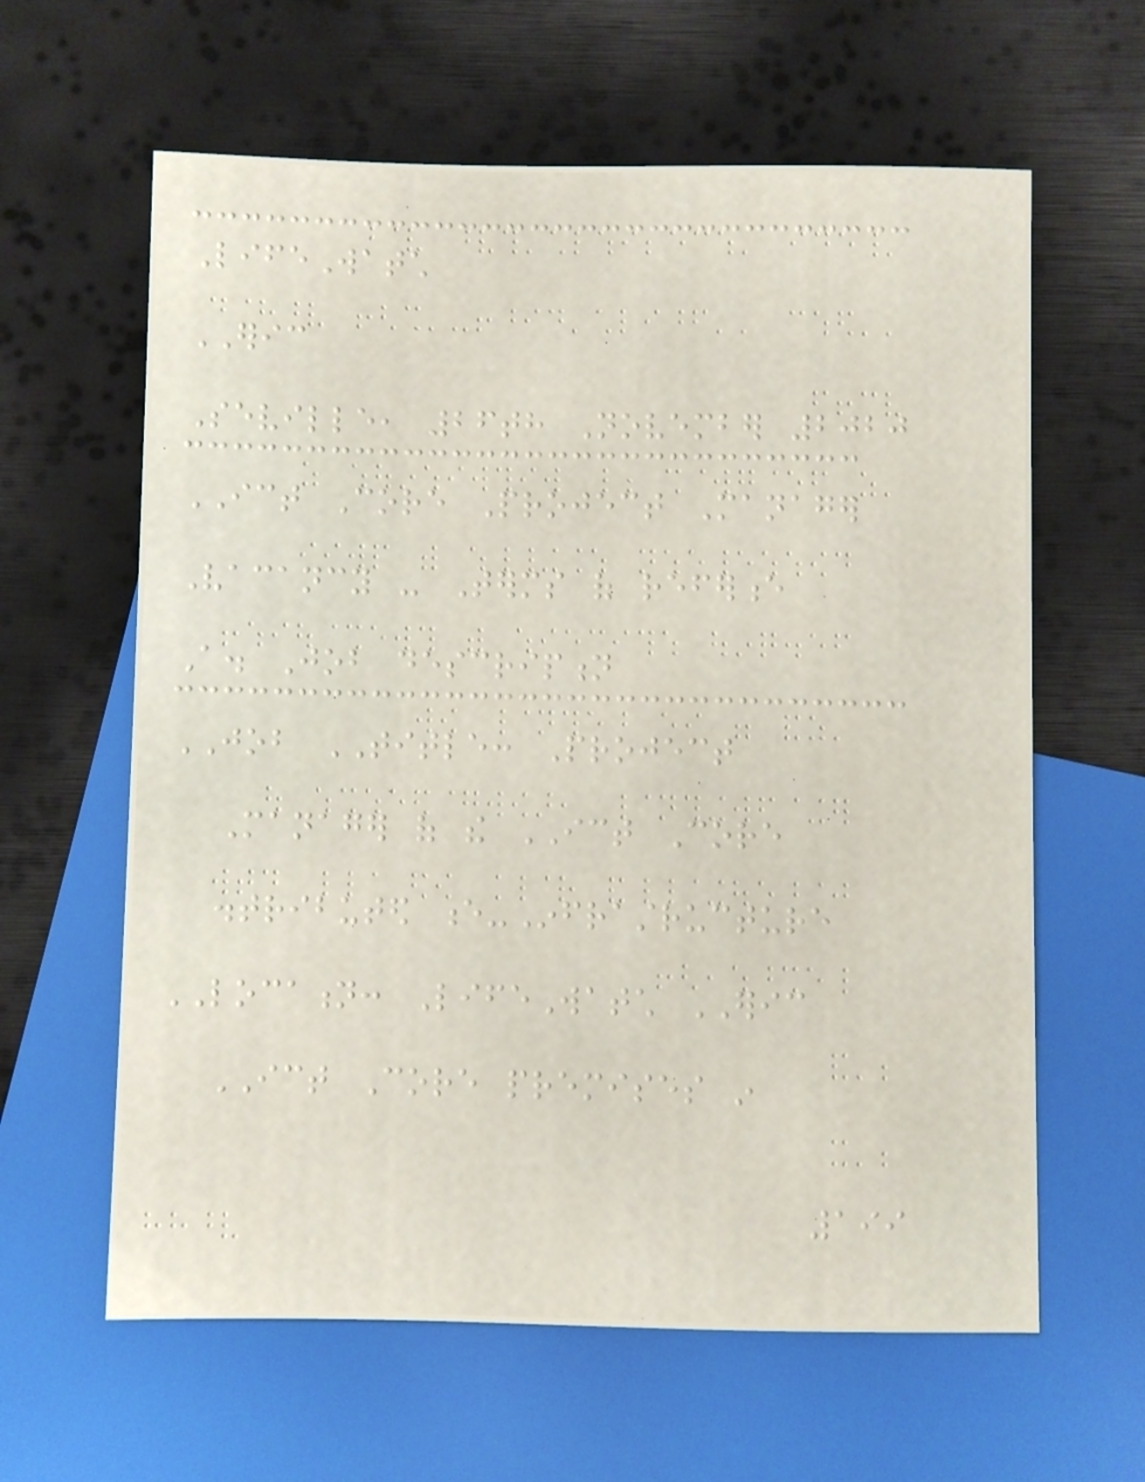LifeWatch
ERIC
Seville, 26th November 2020
ICT Core Project Manager
Vacancy - Terms of reference
A. Job description
JOB TITLE: Project
Manager of the ICT Core
distributed e-Infrastructure
LOCATION: LifeWatch ERIC
ICT Core premises in
199
